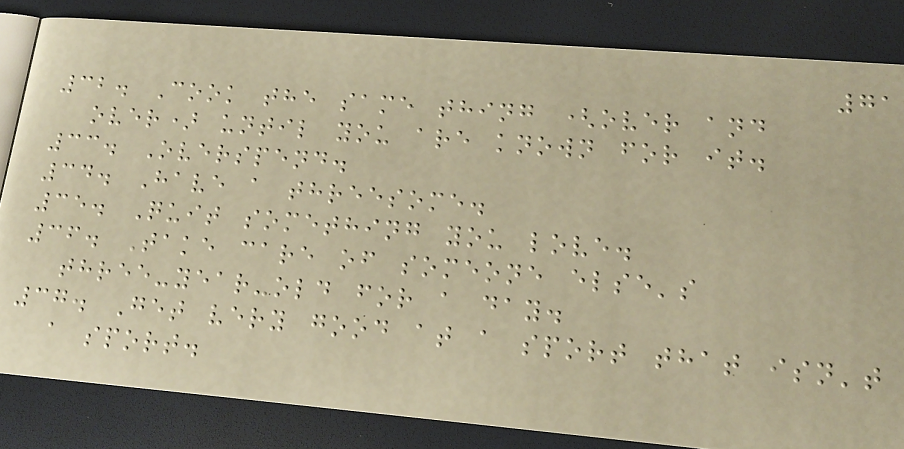71
32. Cook the same thing (over and
over) until you are known for it.
33. Overspend.
34. Have a threesome.
35. Quit something you love.
36. Take care of someone else's
three-year-old for a day.
37. Get very good at a sport that isn't
a sport.
